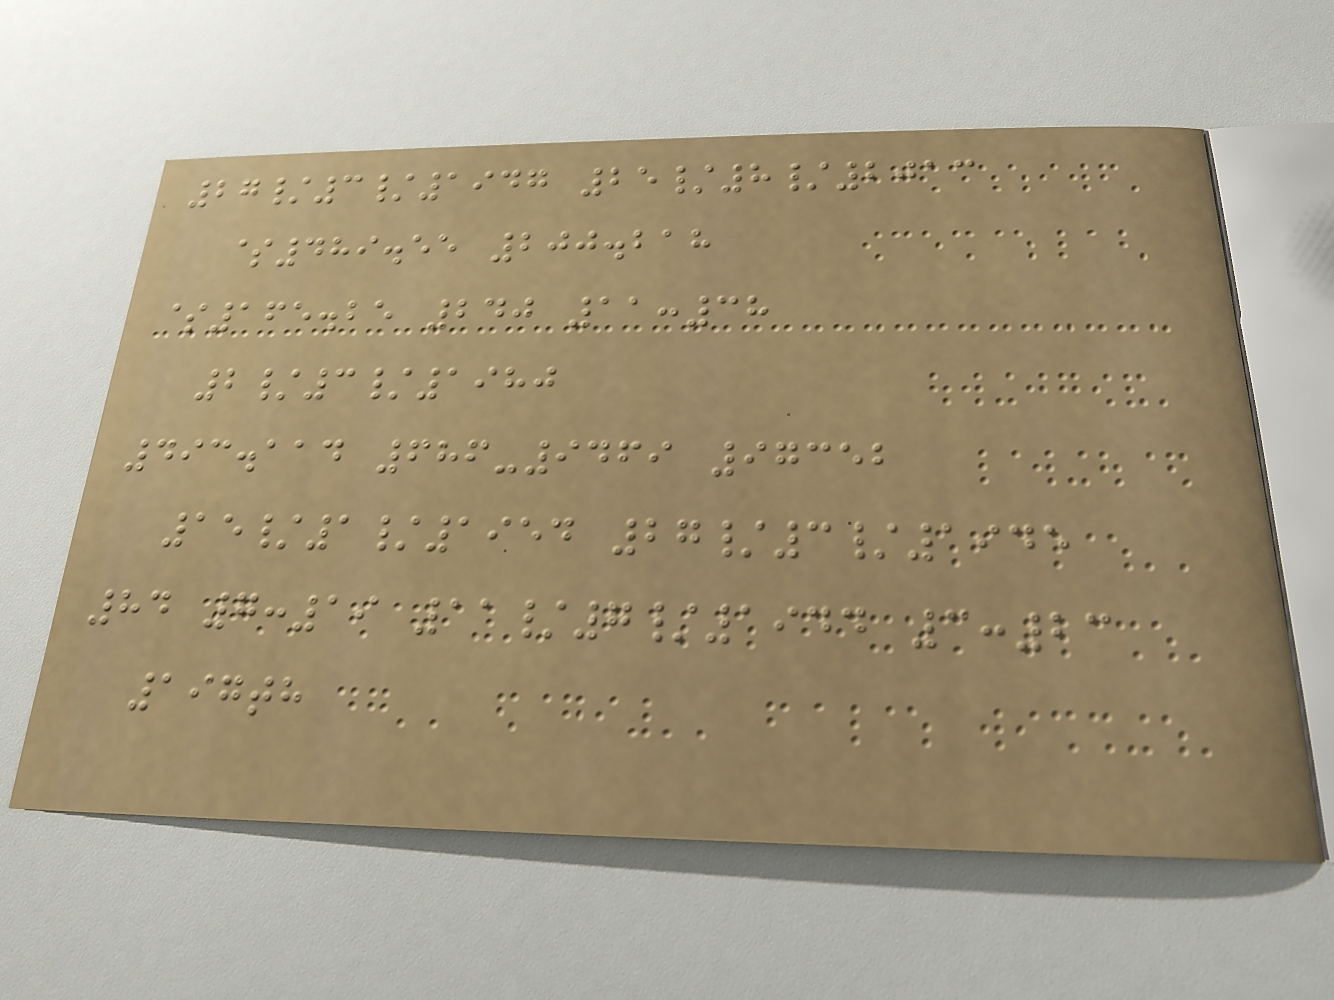27/3/1947 25/8/2013
$489.55 200.218
$165.25 240 11:38
2/3/1980
493.114 686-9469 97352
15/1/1954 27/3/1945
84 7:19 11/7/1944 3:23
197th
